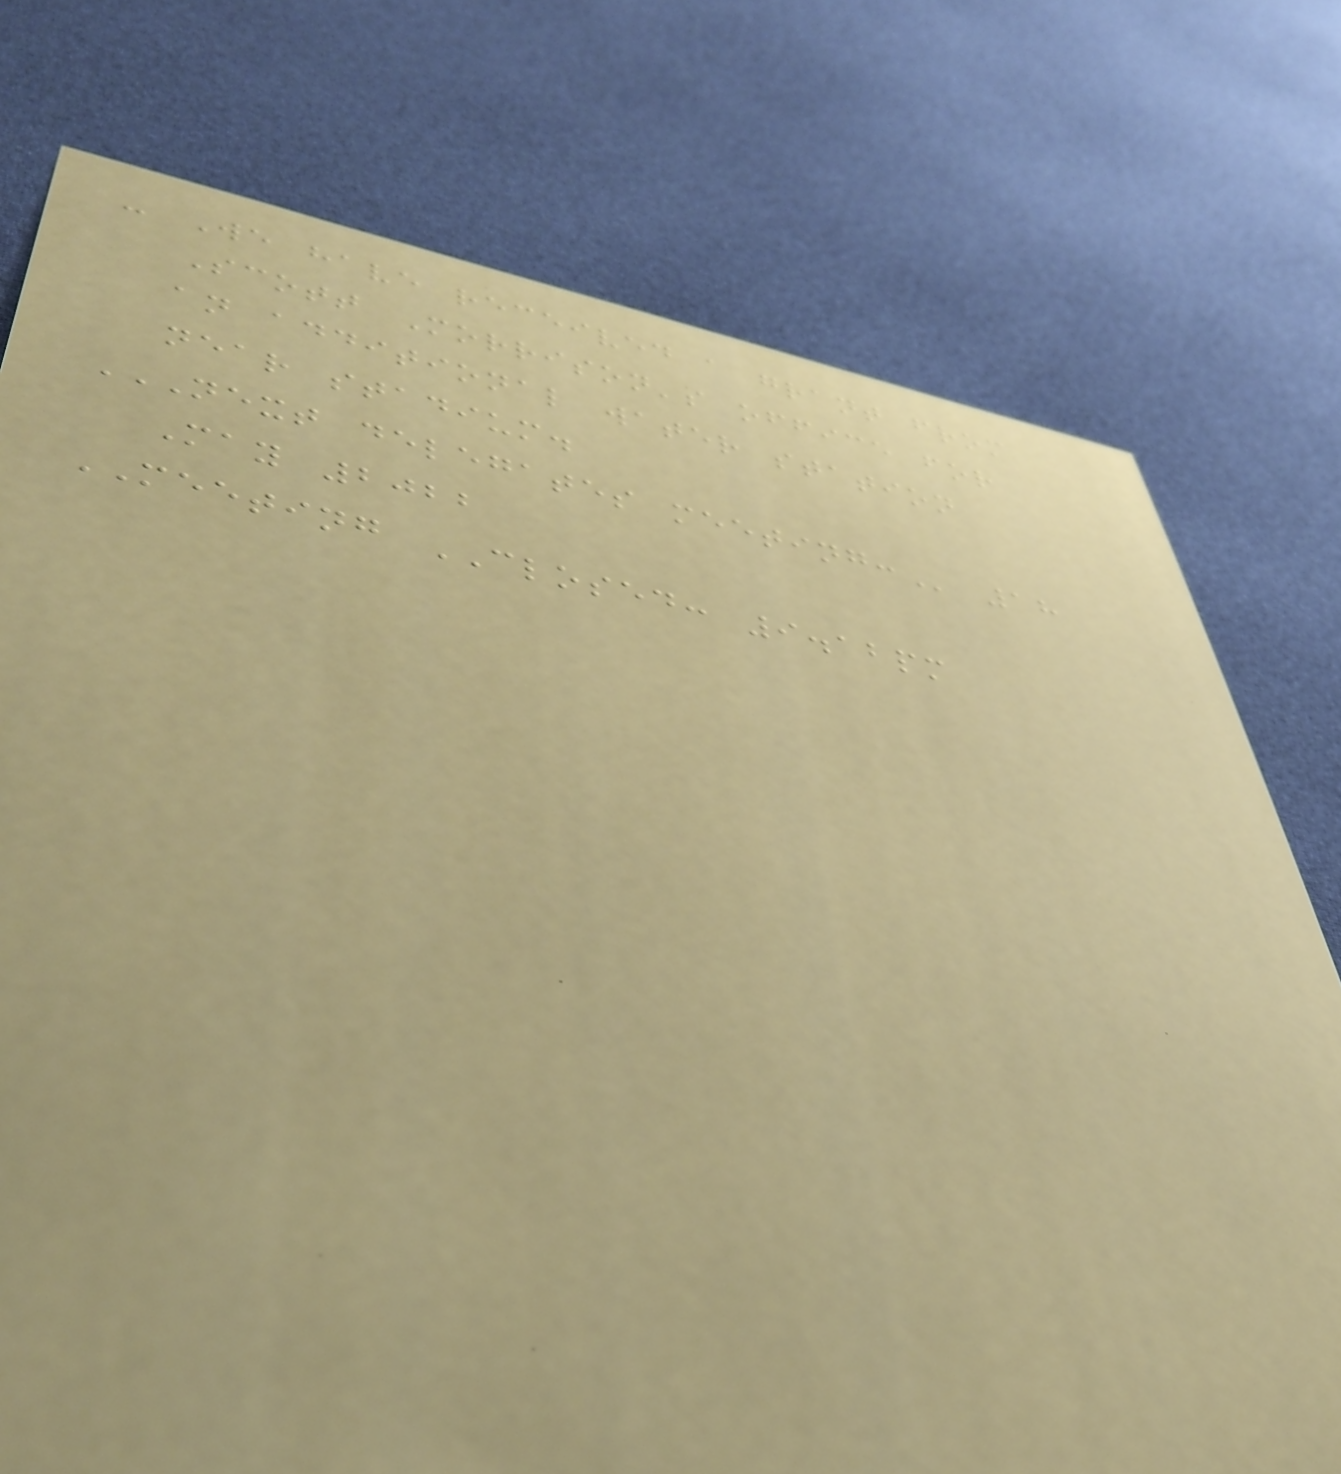- We have received a grant from
Scott Morrison's office for
an additional water station
near stadium.
NEXT DELEGATES MEETING: 18
May 2022
MEETING CLOSED: 9.12pm
